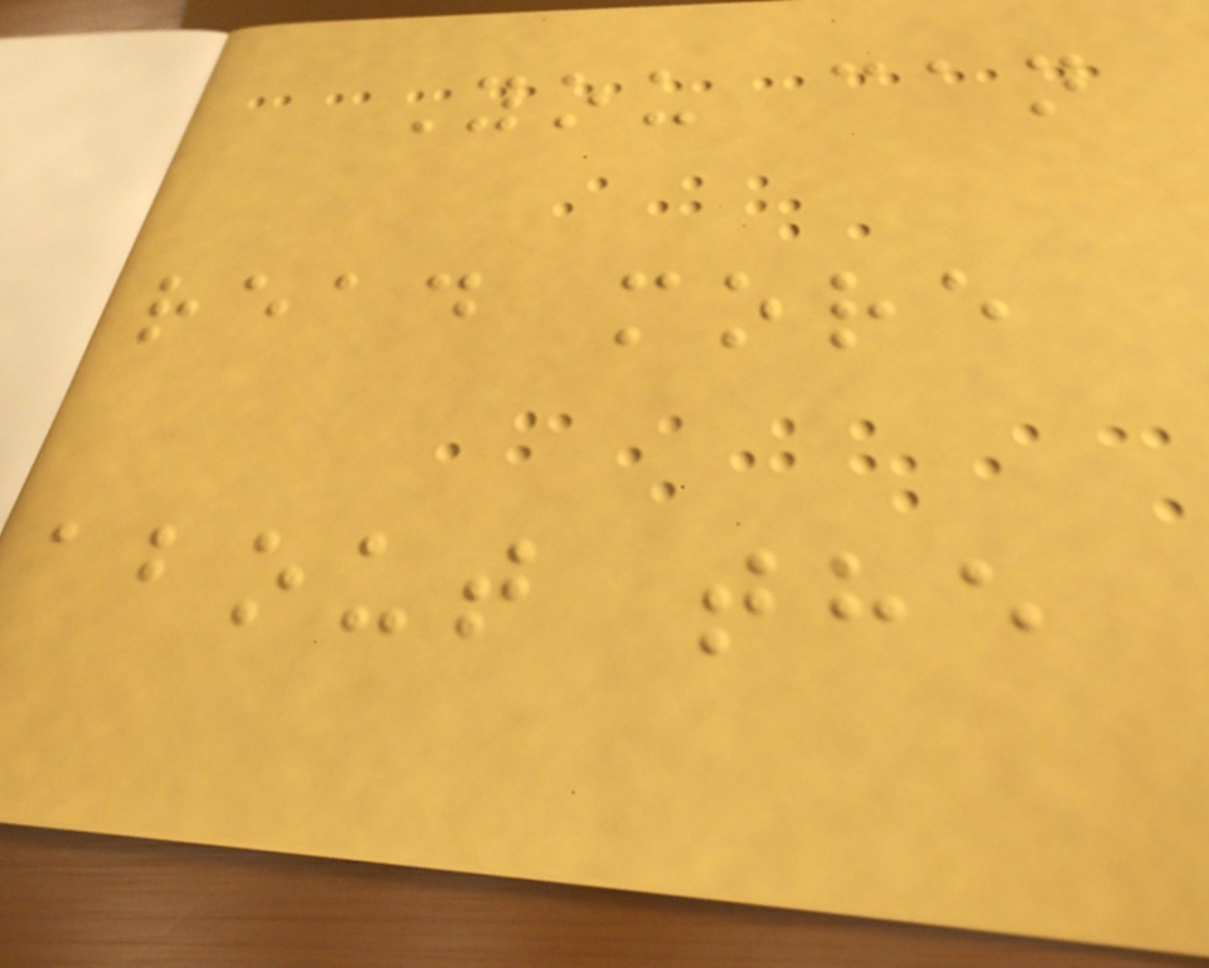You can
read more
about the
